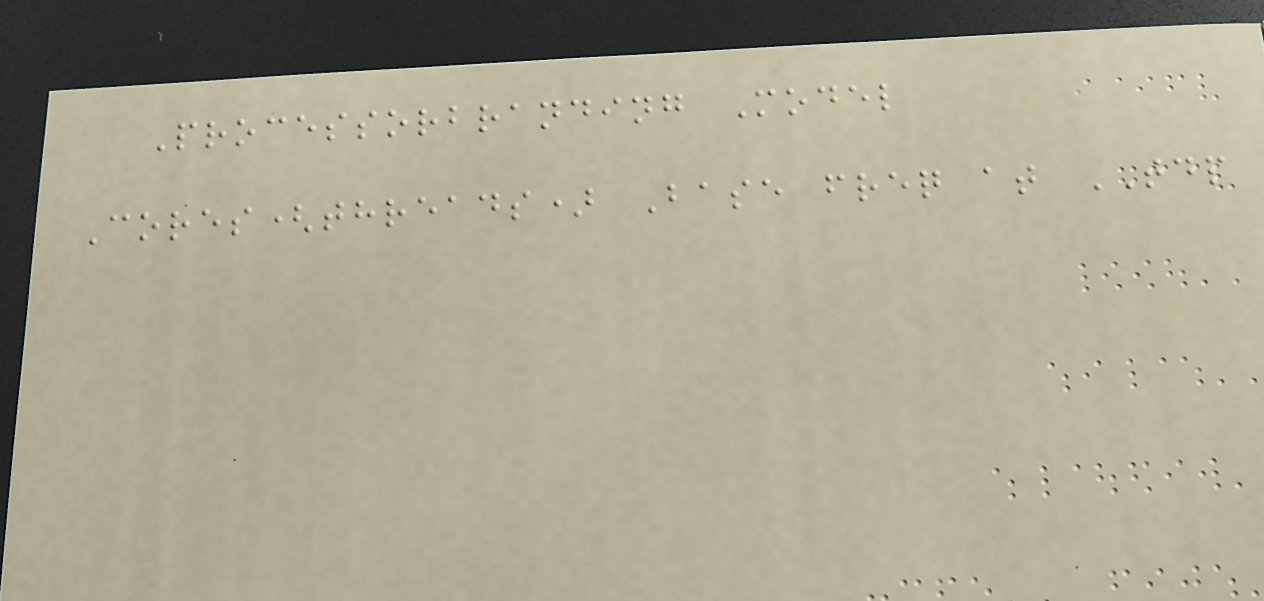Processorbranding Model
Cores(threads) Base freq at TDP
